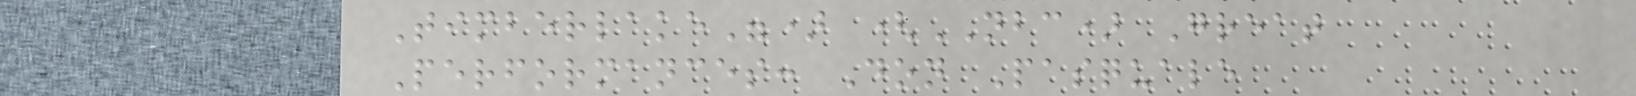Timberlake") (NBC) Great
Performances: Don Pasquale
